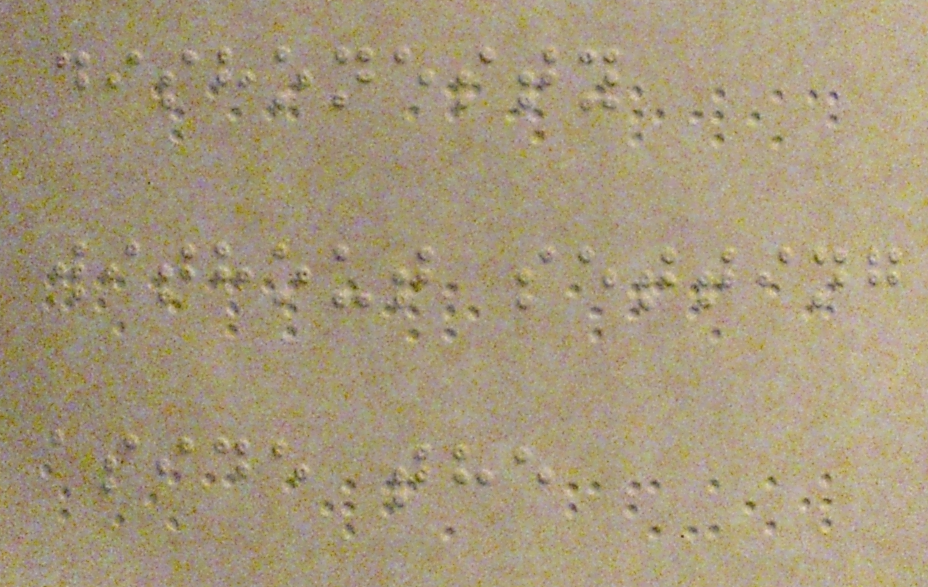dishonesty
without setting
aside the
